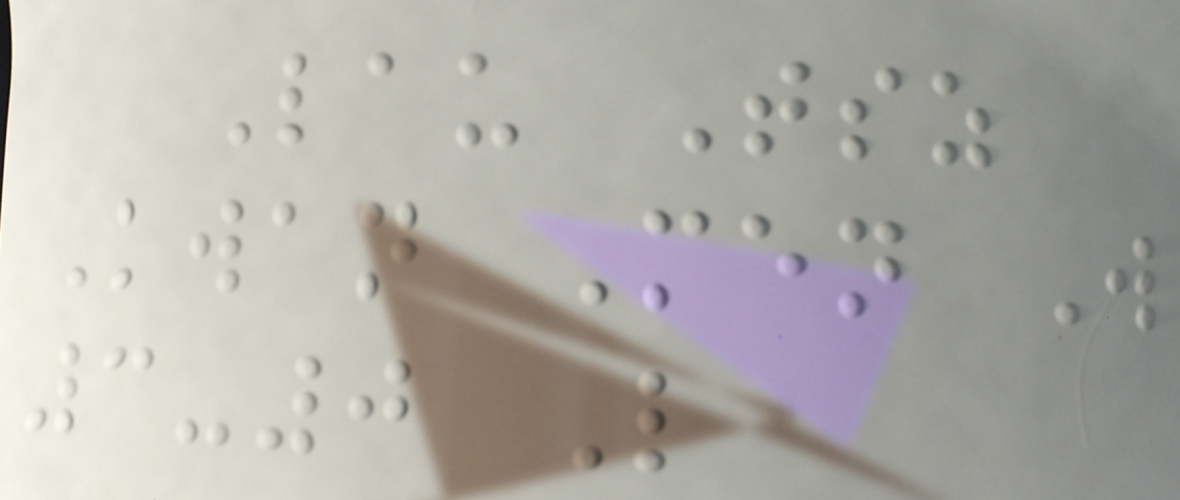Lau Tsz
Kwan Men W
3-0 L
